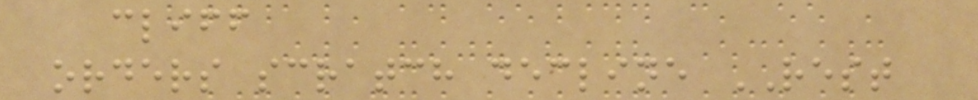cliff
orders scratch decline REST
